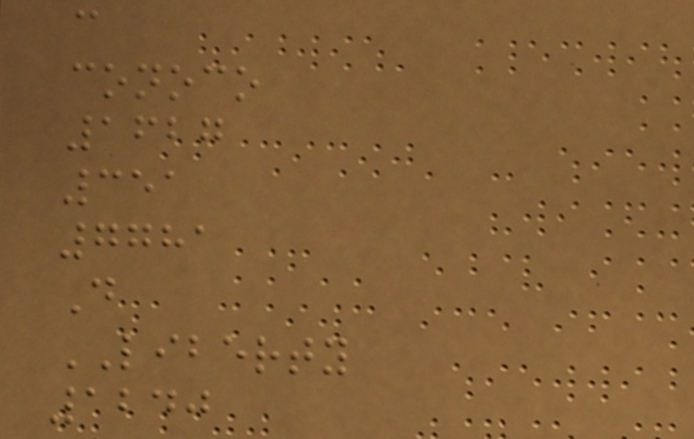c
conoco
1627
351
7781
D
LIBERTY
1240
